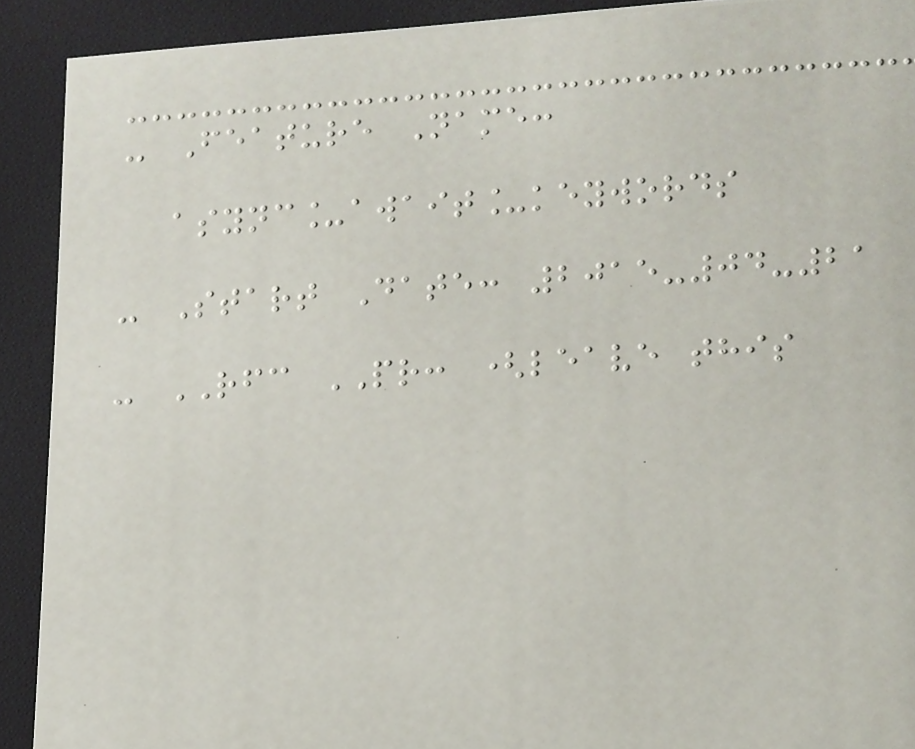- Feature Name:
async_await_keywords
- Start Date: 2015-04-21
- RFC PR: (leave this
